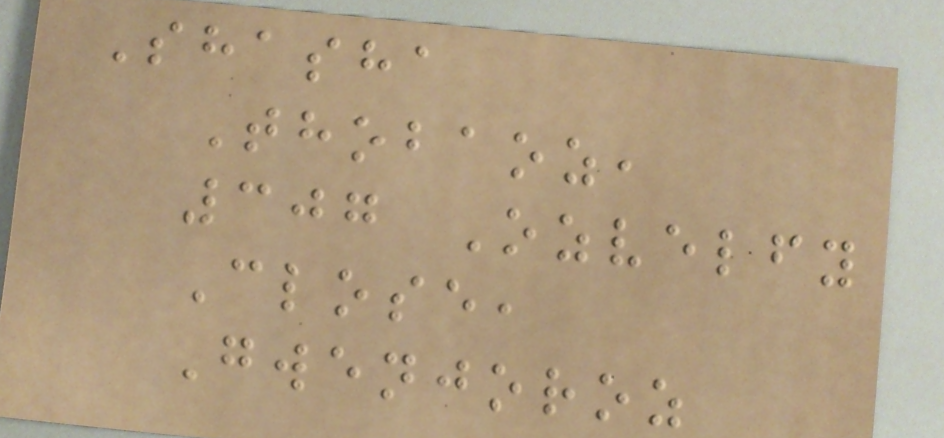Shasha
Thobaoz,
307 Ozvelfy
Close,
Gwenjoroz
